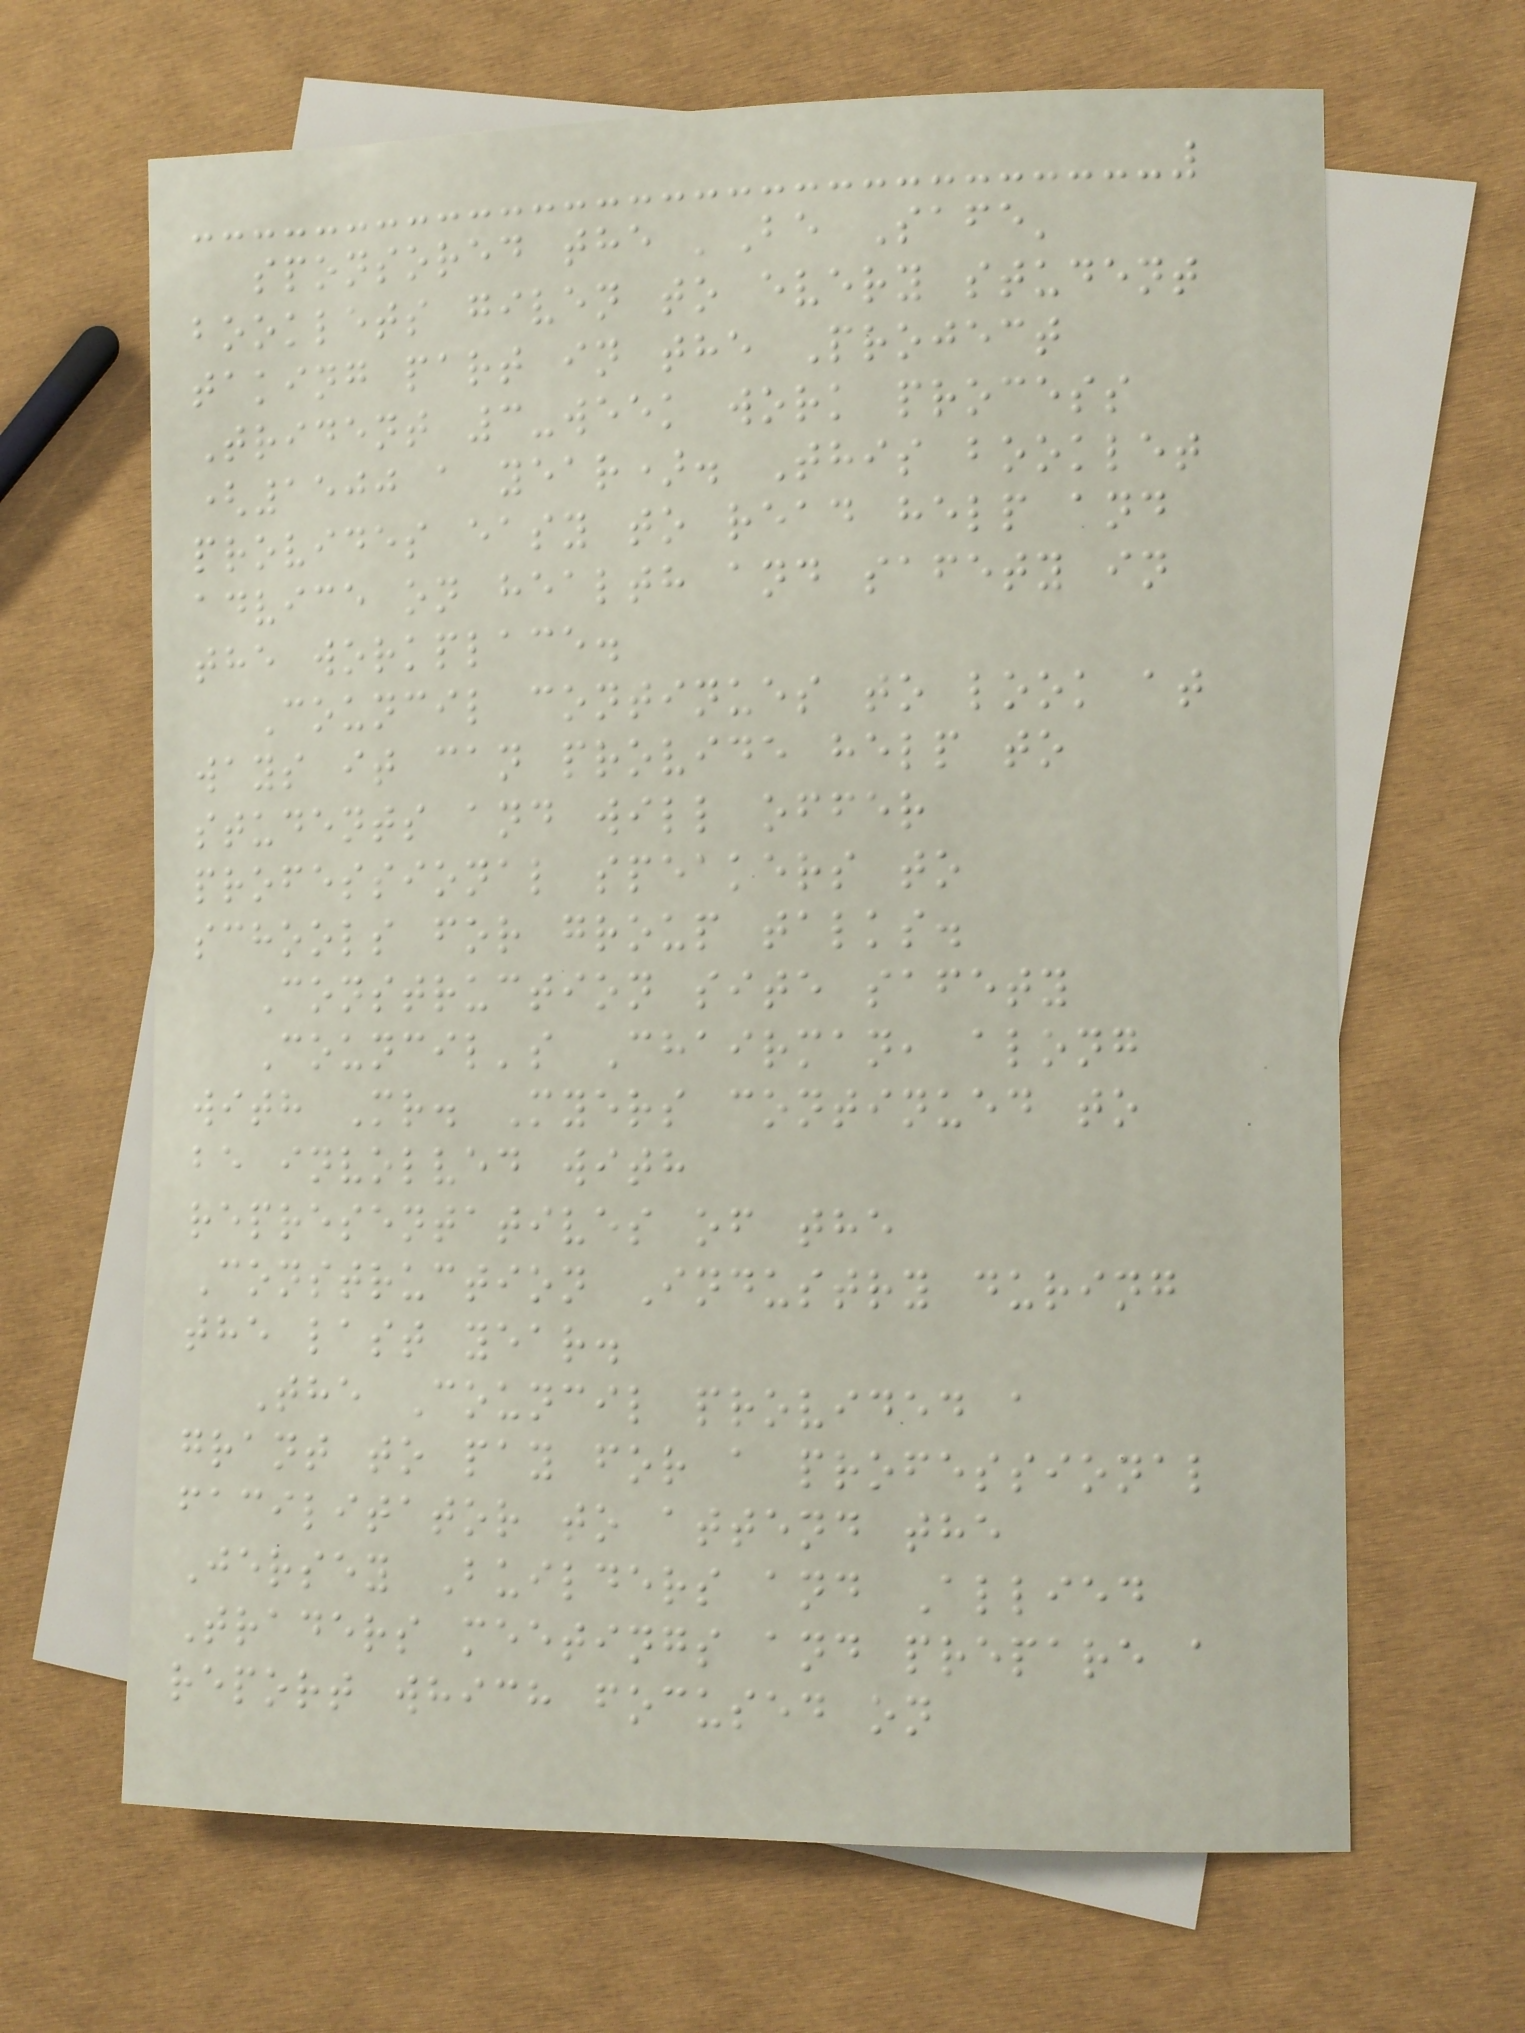sponsored the 'Be Safe'
booklets given to every student
taking part in the Project
Trident 3-week work process
(1500 a year). This booklet
provides easy to read help and
advice on health and safety in
the workplace.
Council continues to look at
ways it can provide help to
students and will offer
professional speakers to
schools for group talks.
Construction site safety
Council's Chairman, along
with Mr. Myers continued to
be involved with
representatives of the
Construction Industry during
the last year.
The Council provided a
grant to pay for a professional
facilitator to attend the
Jersey Builders and Allied
Traders meetings and prepare a
report which focused on
